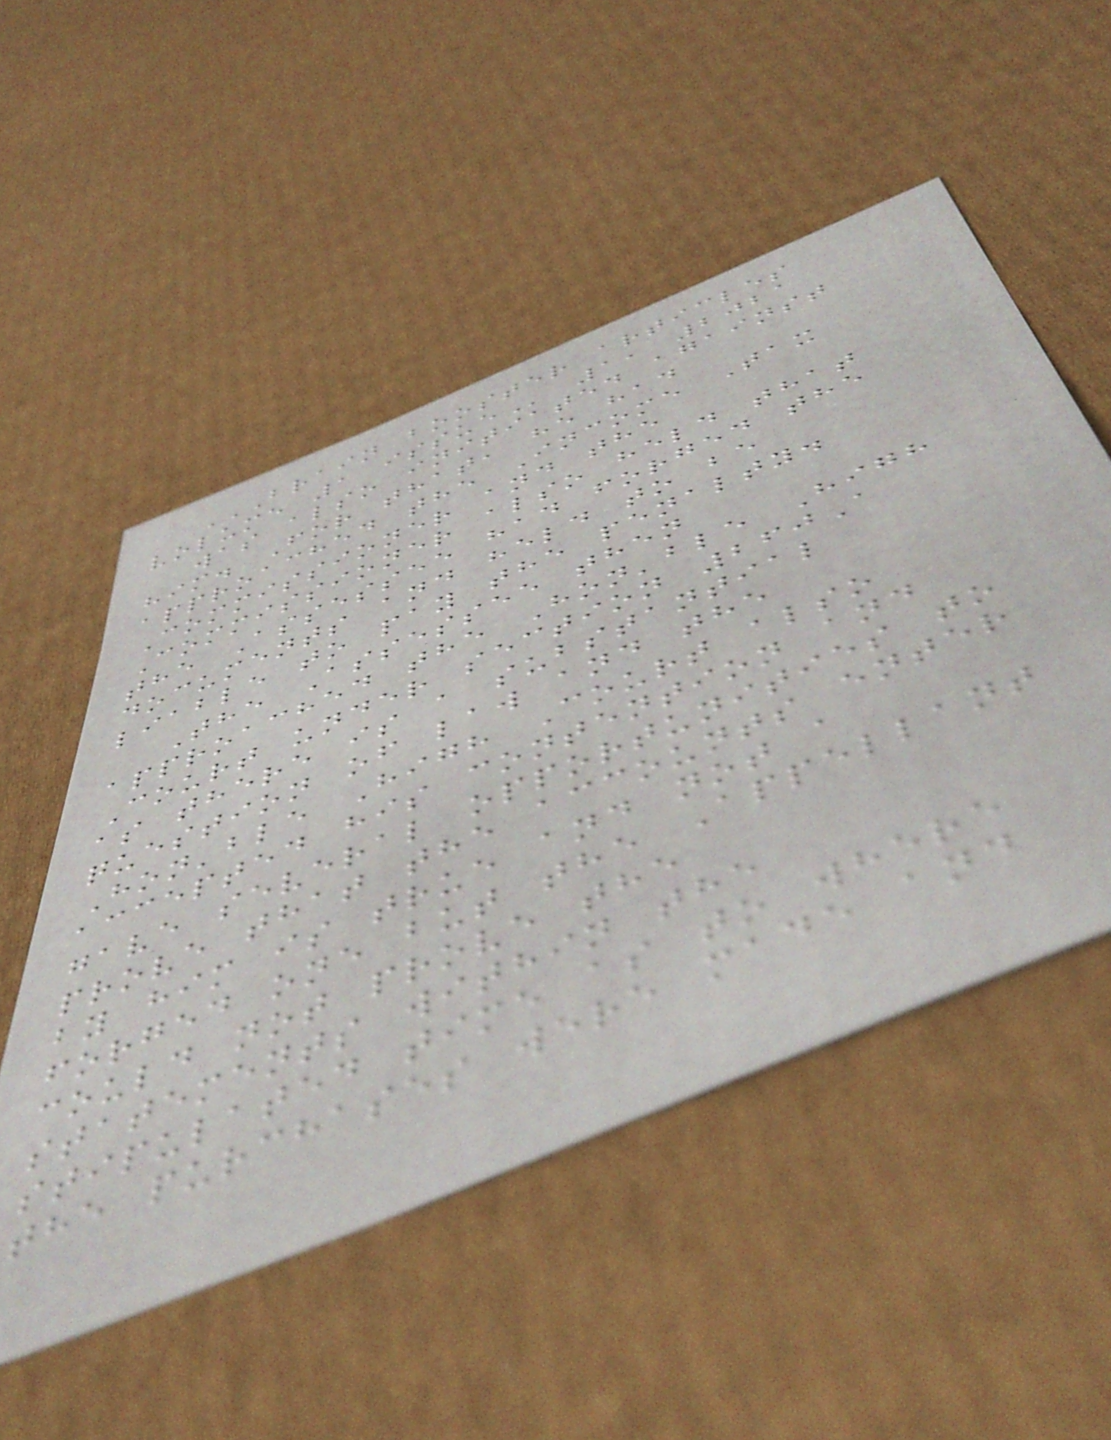BRAIN BOOSTER ARTICLES
VOLUME 1 ISSUE 1, 2021
was also initiated against
him. For that, he had
approached the Income Tax
Commissioner and the
Commissioner also held that
the Assessee had forged the
documents and held to be
liable to pay the penalty.
The Assessee then
approached the Hon'ble High
Court under section 260A
as there is a substantial
question of law and the
Hon'ble High Court also
accepted his contention and
gave several opportunities to
prove that the accounts enter
by him is true and not a
forged one but the Appellant
could not prove the
statements within the
stipulated time as to where
the purchases were made and
